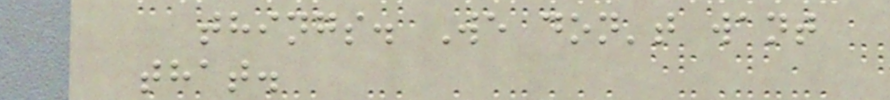things. We don't want
that.
